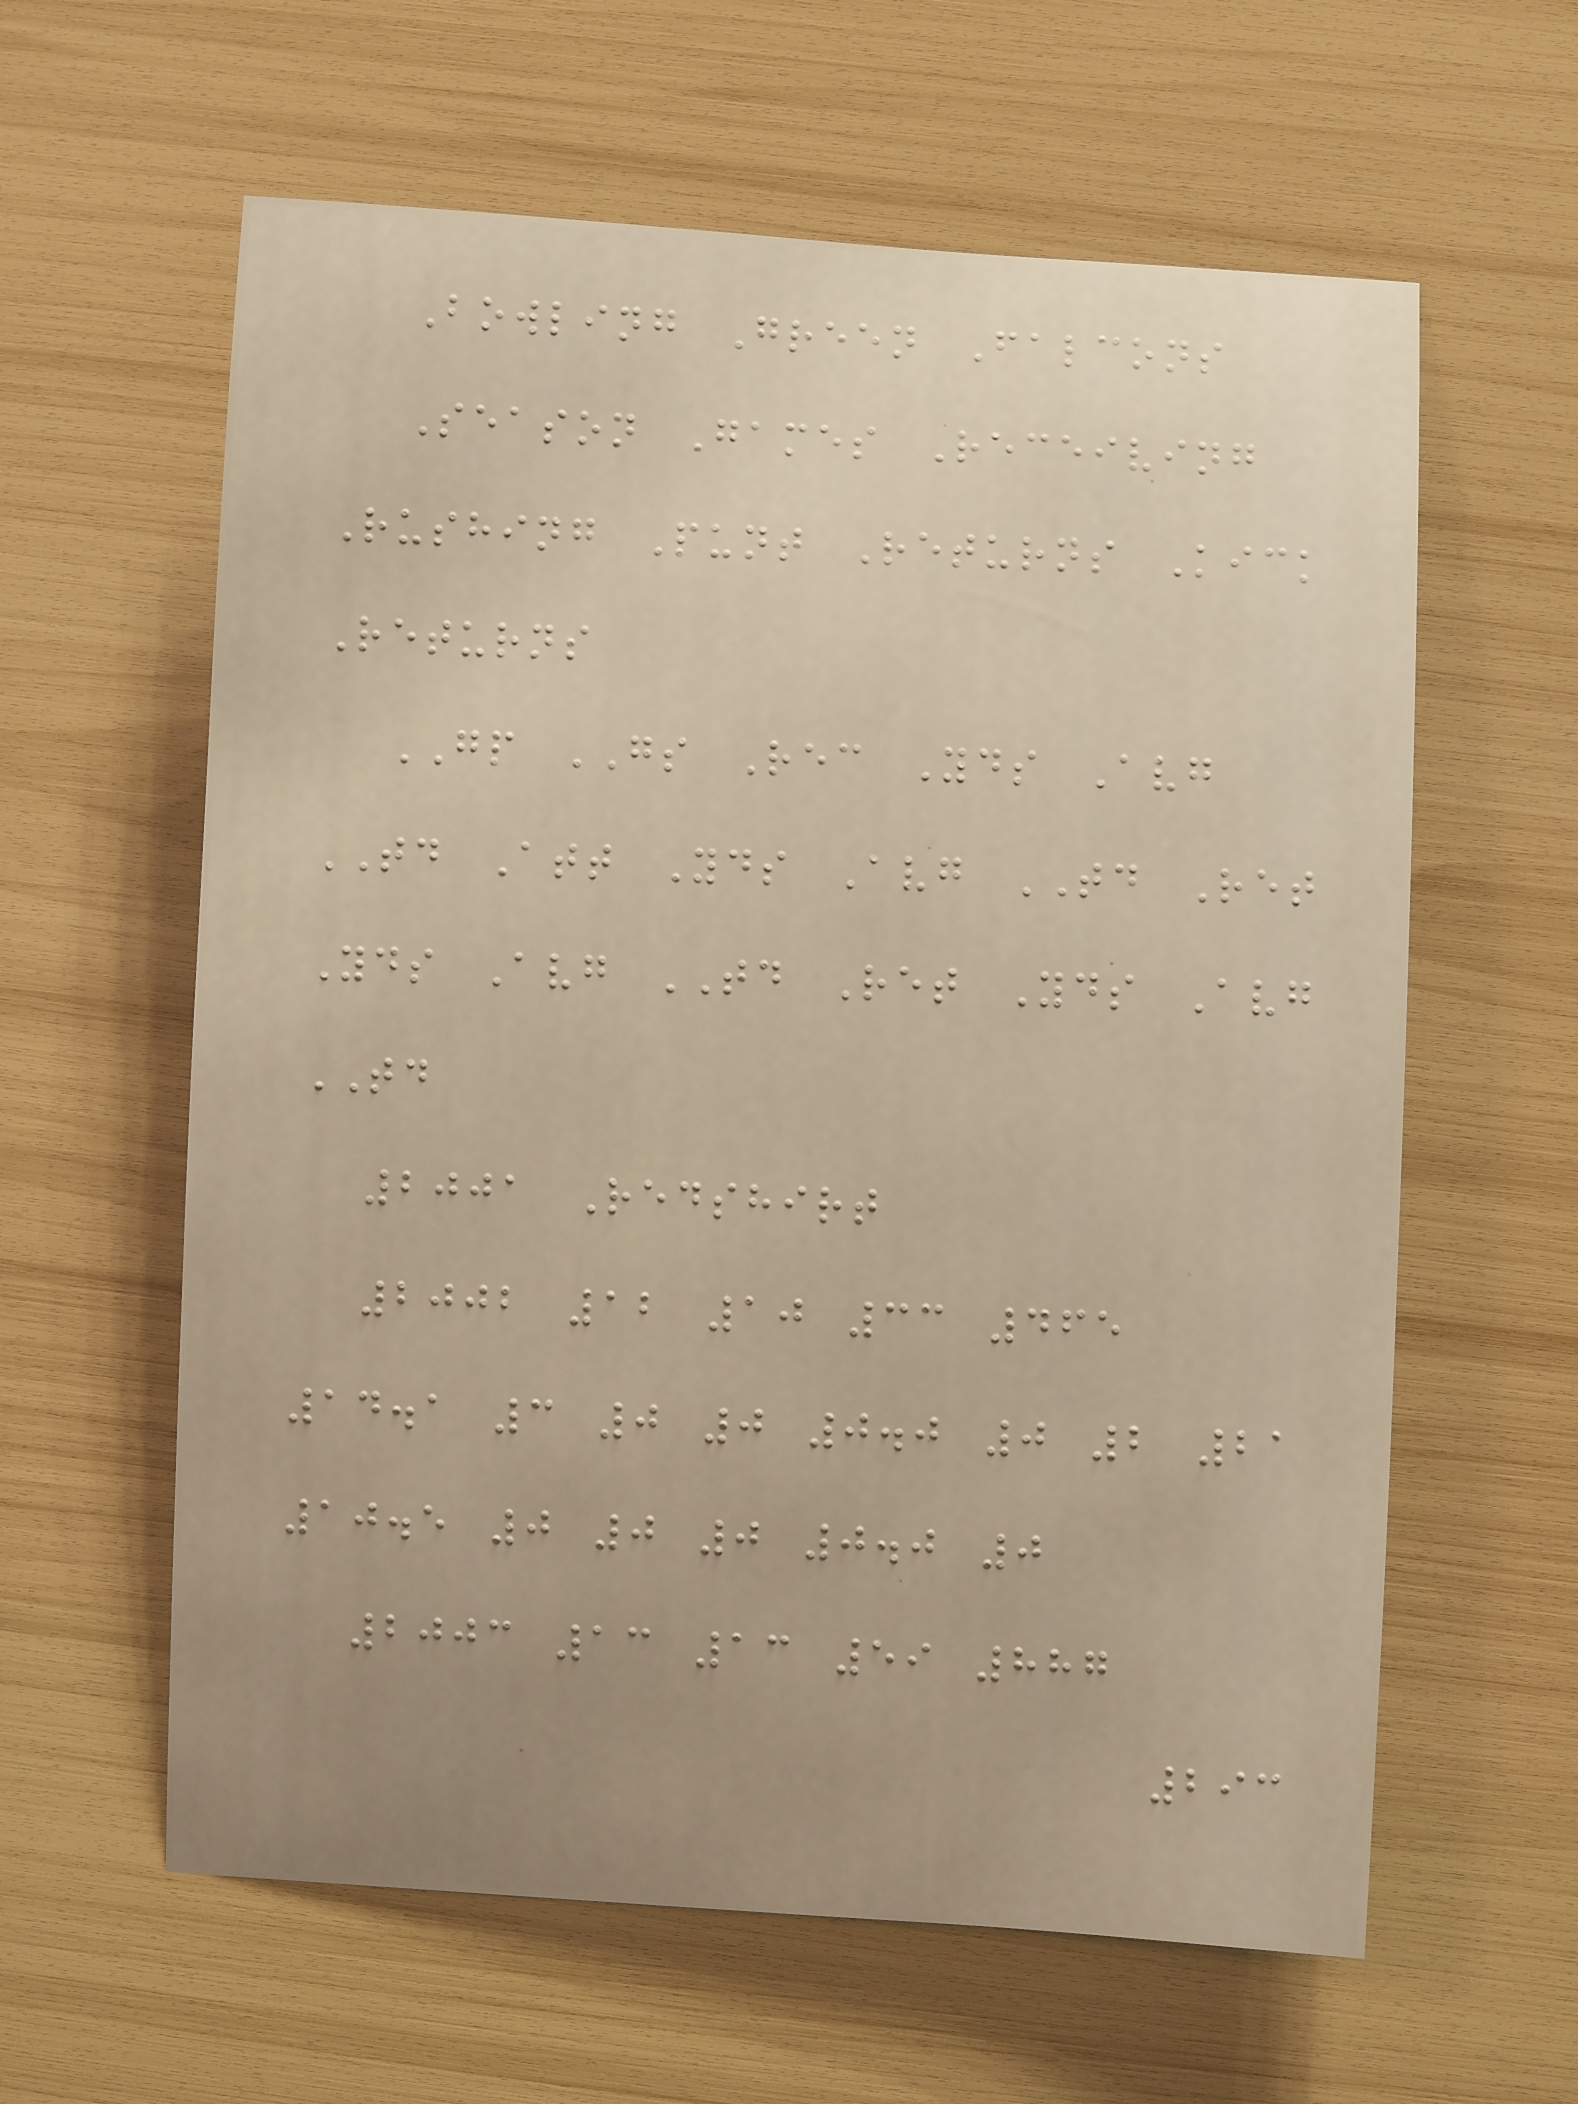Bowling Green Falcons
Season Games Receiving
Rushing Punt Returns Kick
Returns
GP GS Rec Yds Avg
TD Att Yds Avg TD Ret
Yds Avg TD Ret Yds Avg
TD
2001 Redshirt
2002 12 10 33 465
14.1 3 0 0 0.0 0 2 21
10.5 0 0 0 0.0 0
2003 13 13 59 887
293
